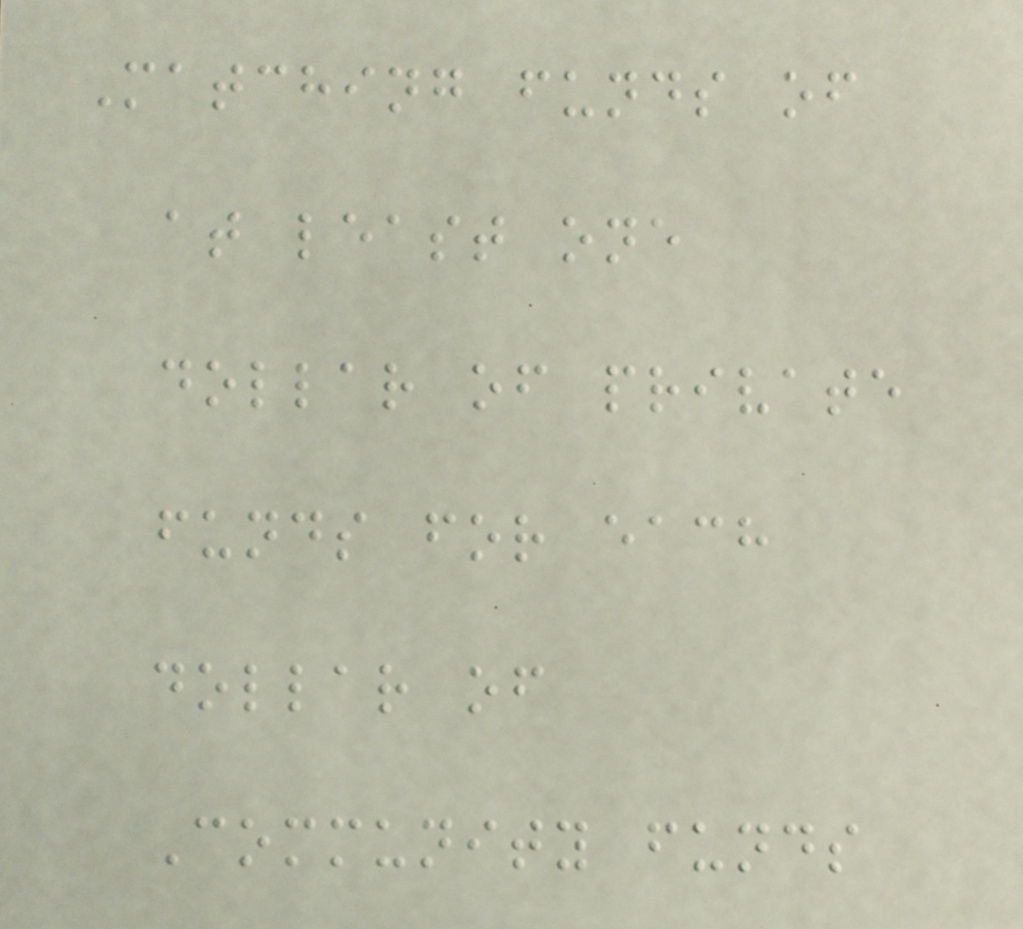Matching funds of
at least one
dollar of private
funds for each
dollar of
Community funds
